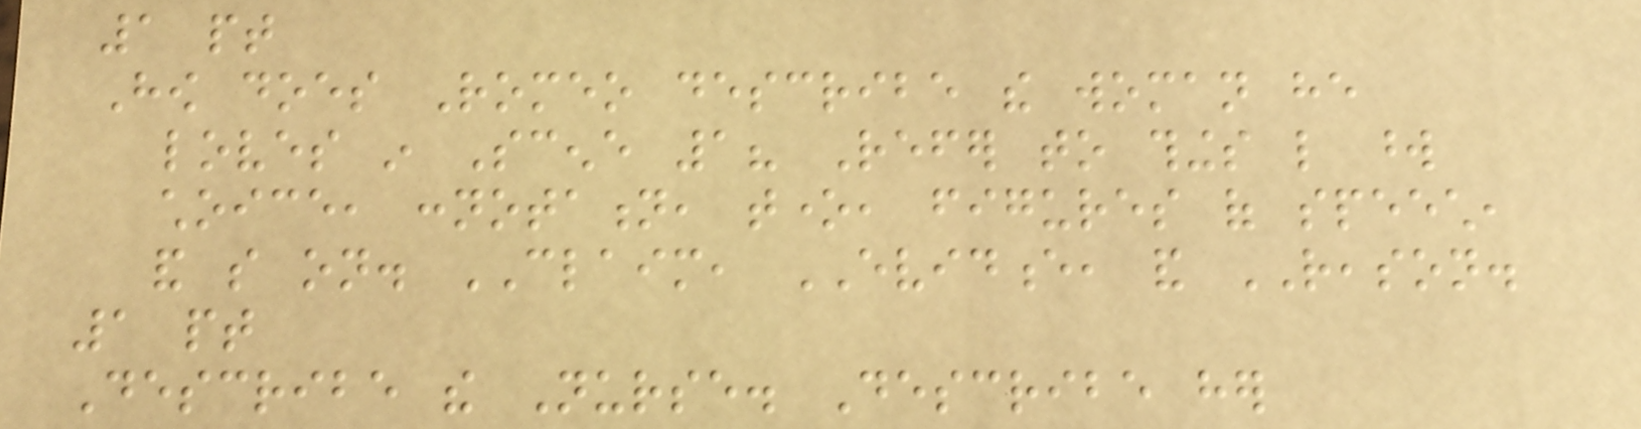1 pt
How does Romeo describe the woman he
loves in Scene 1? Refer to things like word
choice, connotation, tone, figures of speech,
and so on. CLAIM, EVIDENCE, and REASON.
1 pt
Describe the Nurse. Describe her
